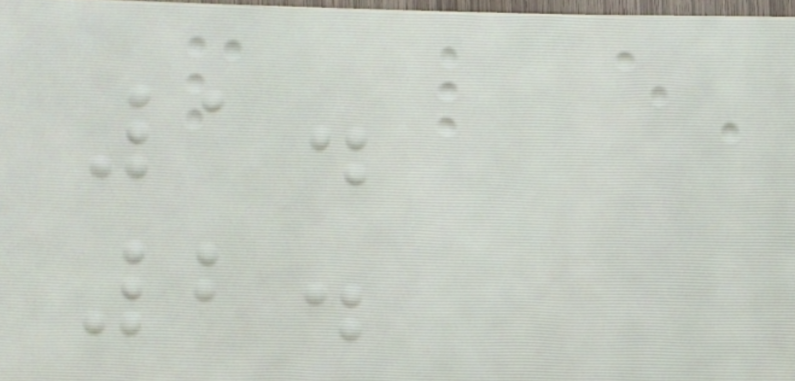1.
2.
